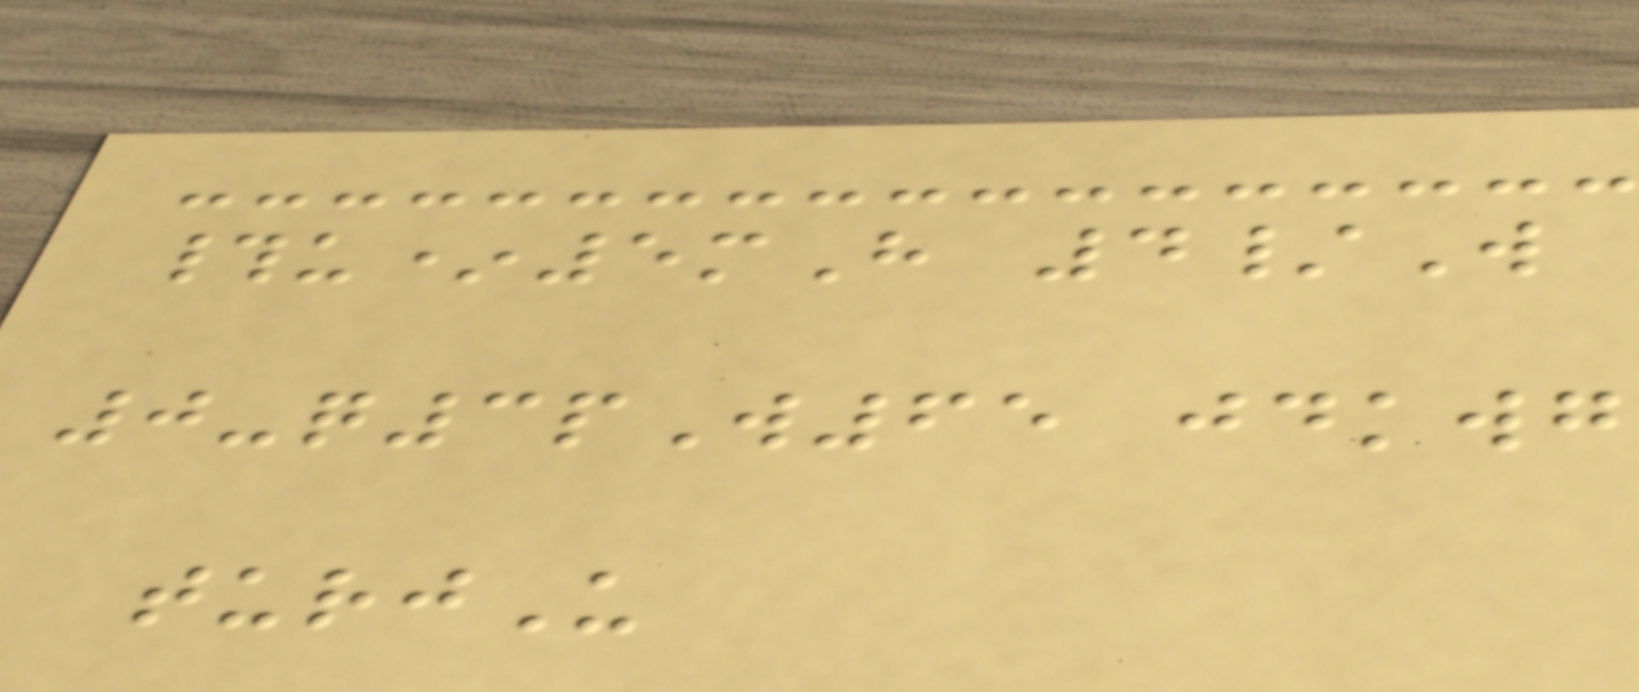#u*5mH 4/W
0-q3pW65 jdkwg
turjU
